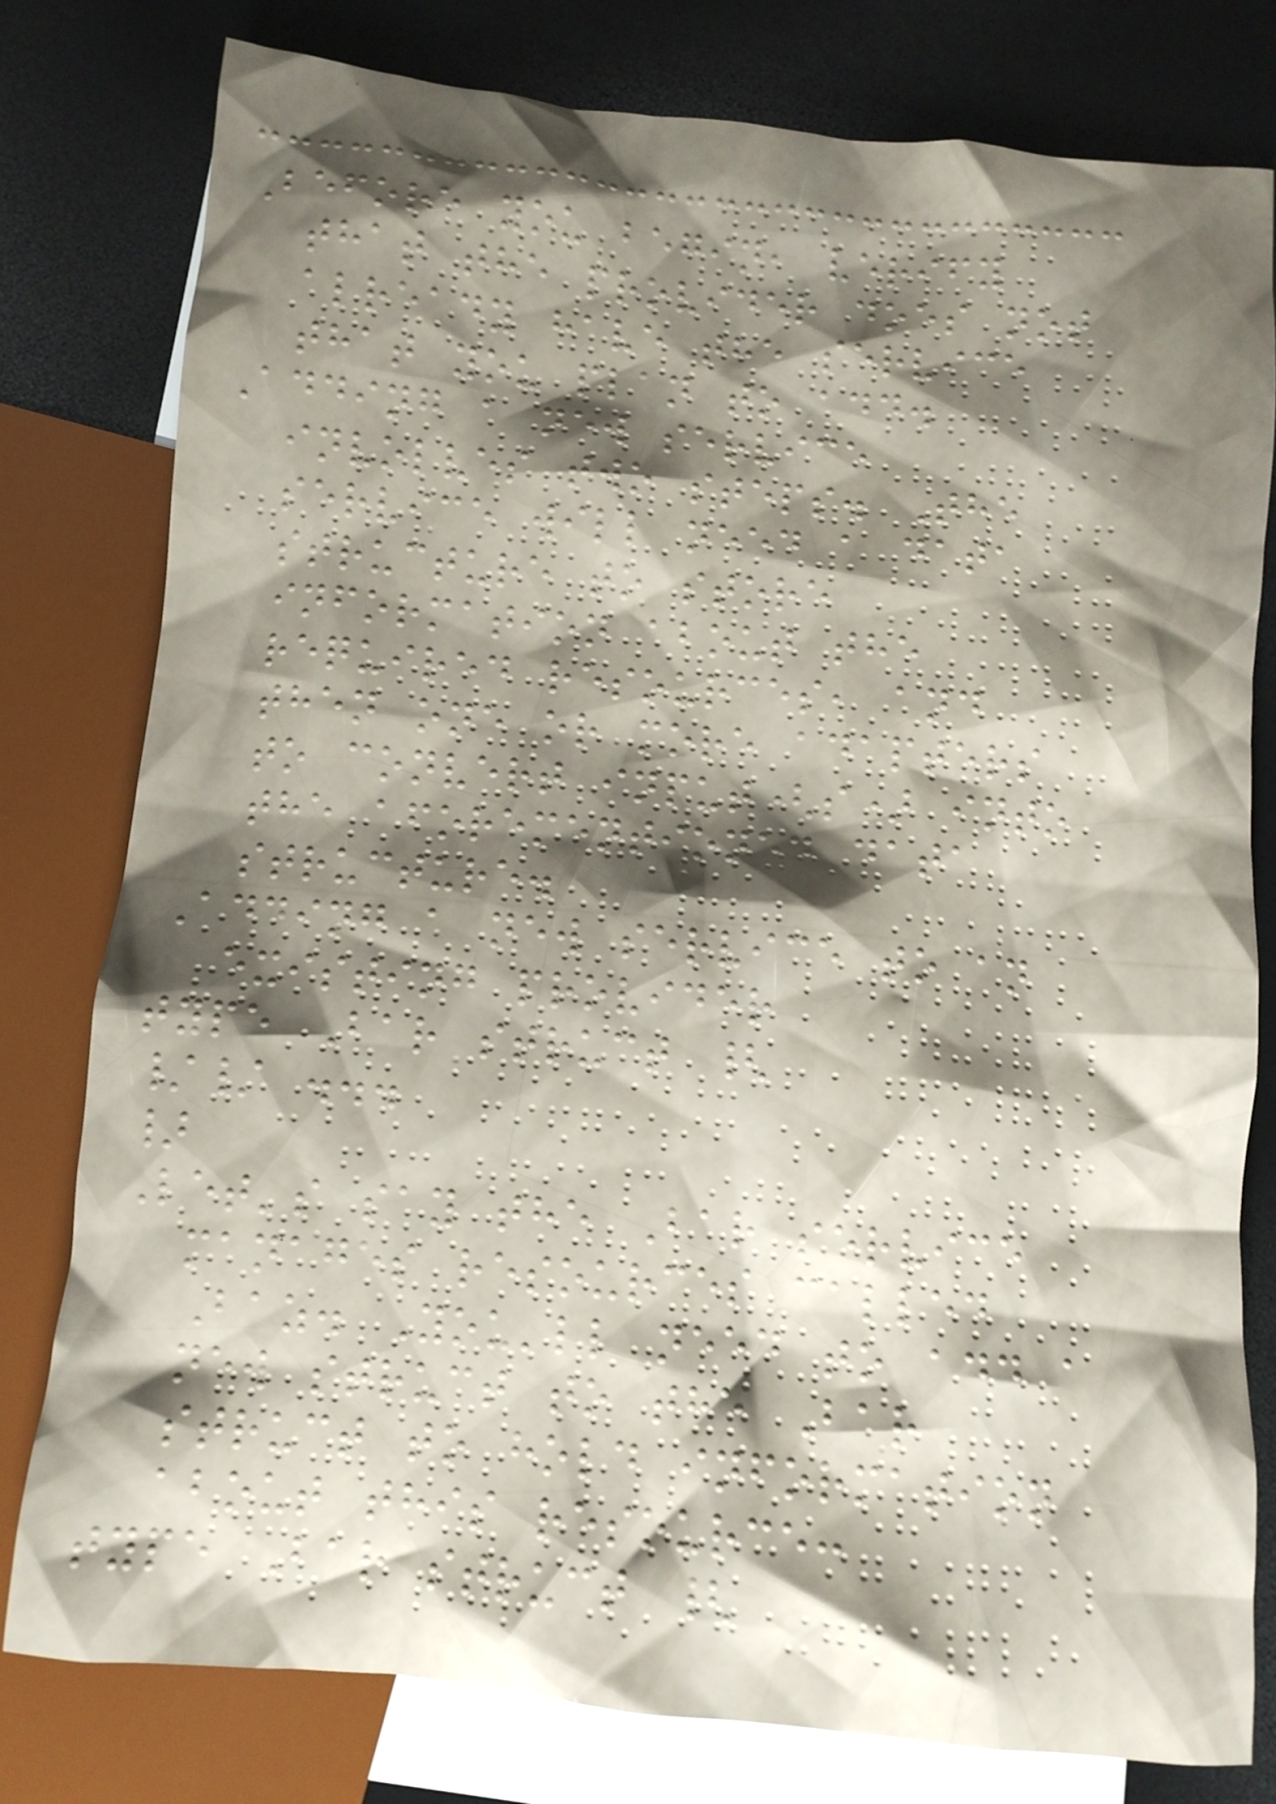Before you begin, verify
that the provider does not
already have the service
that you plan to add.
Adding a new service
involves two steps. The
service will need a data
structure to store
information about the
required resources, and
then one or more adapters
to convert input(s) into
the aforementioned data
structure.
Adding a new service to an
existing provider
type Bar struct {
// ...
}
Let's say the Bar service
manages resources called
Baz. You'll need to add a
new struct to the Bar
struct to hold information
about this resource:
type Bar struct {
